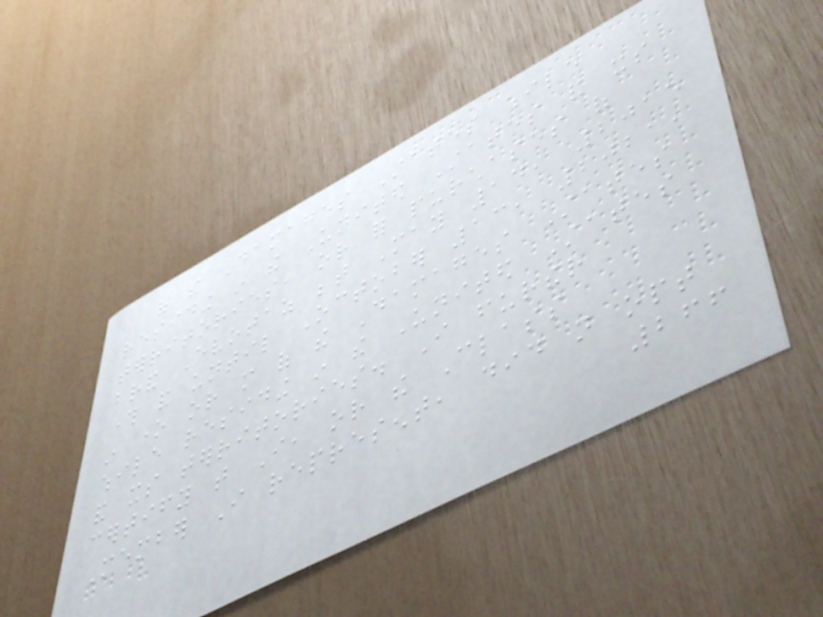of the Damages States while
residing in the United States and its
territories, or for purchases of
brand Evotaz between May 14, 2015
through and until October 13, 2021,
in one or more of the Damages States
while residing in the United States
and its territories. I further
certify that I, or the Class
Member I represent, did not opt
266
